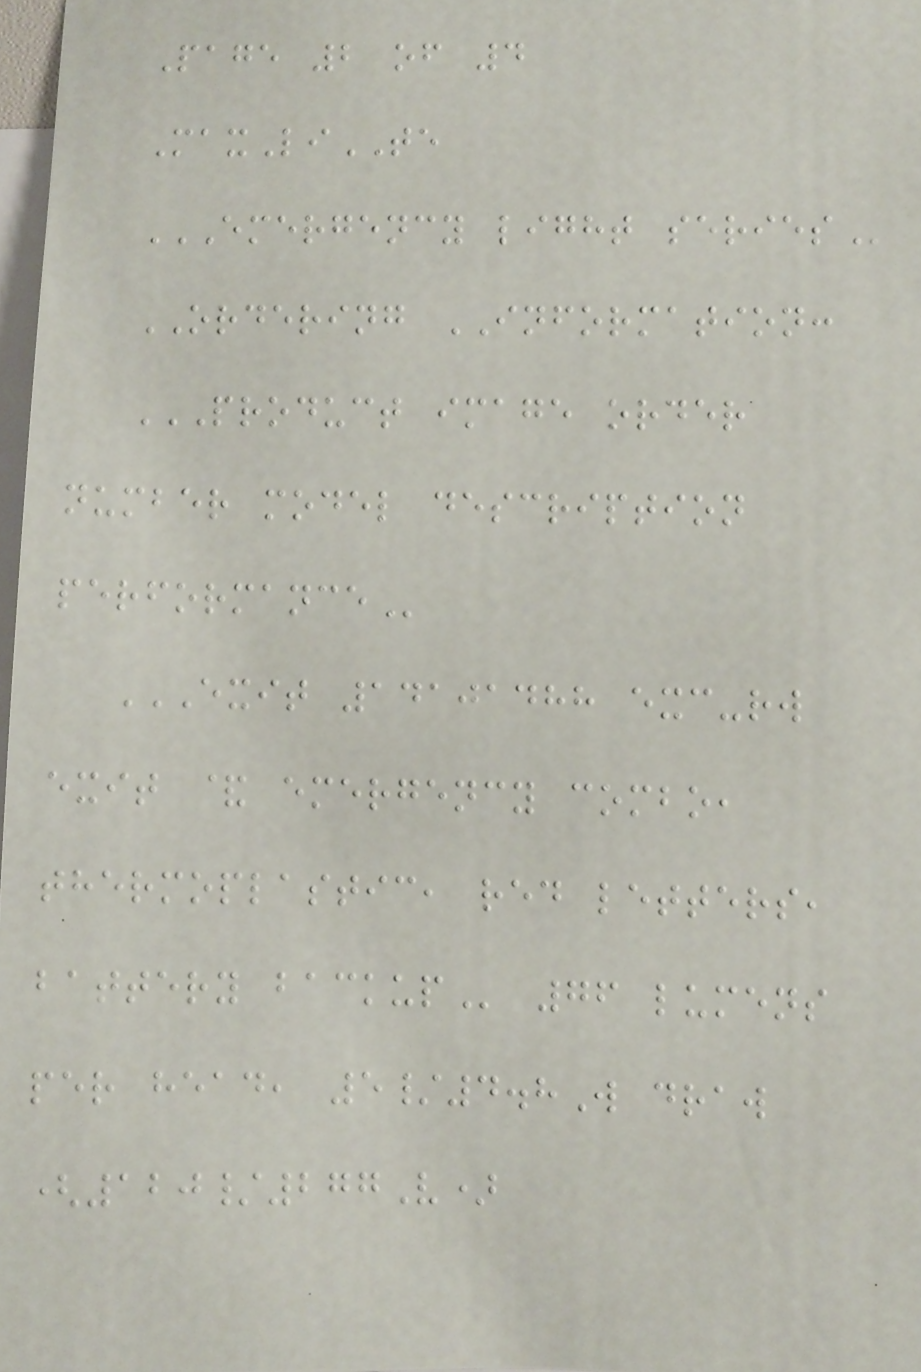Page 2 of 4
MaxLiTE
EMERGENCY LIGHT SERIES
ORDERING INFORMATION:
PRODUCT IMAGE ORDER
NUMBER MODEL DESCRIPTION
PERFORMANCE
EXIT 14101488 EXC-RW
EXIT & EMERGENCY COMBO,
THERMOPLASTIC, RED LETTERS,
BATTERY BACKUP 76 lumens
per head, 5/4.8W draw
(120/277V)
